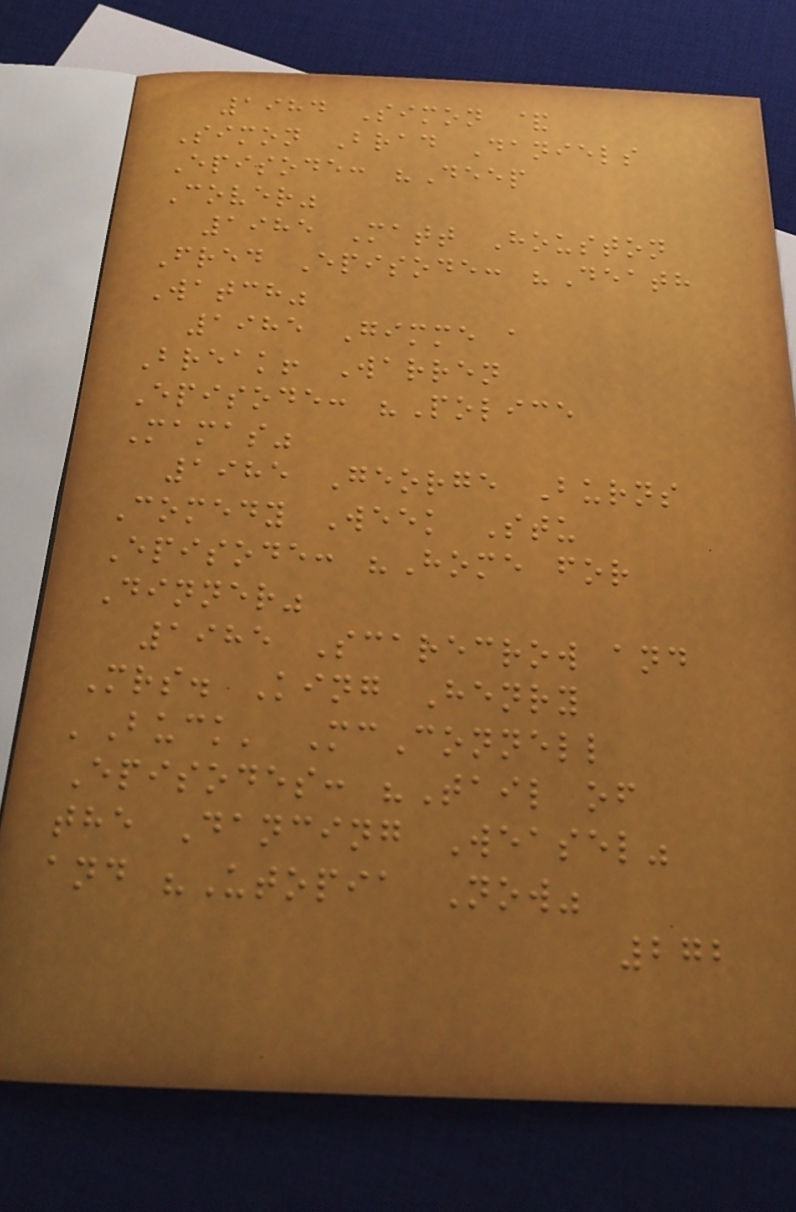1984 Simon &
Simon Brad Daniels
Episode: "Deep
Cover"
1985 Matt Houston
Fred Episode: "Death
Watch"
1985 Gimme a
Break! Warren
Episode: "Police
Mamas"
1985 George Burns
Comedy Week Stu
Episode: "Home for
Dinner"
1985 Scarecrow and
Mrs. King Henry
'Buck' McConnell
Episodes: "Tail of
the Dancing Weasel"
and "Utopia Now"
272
